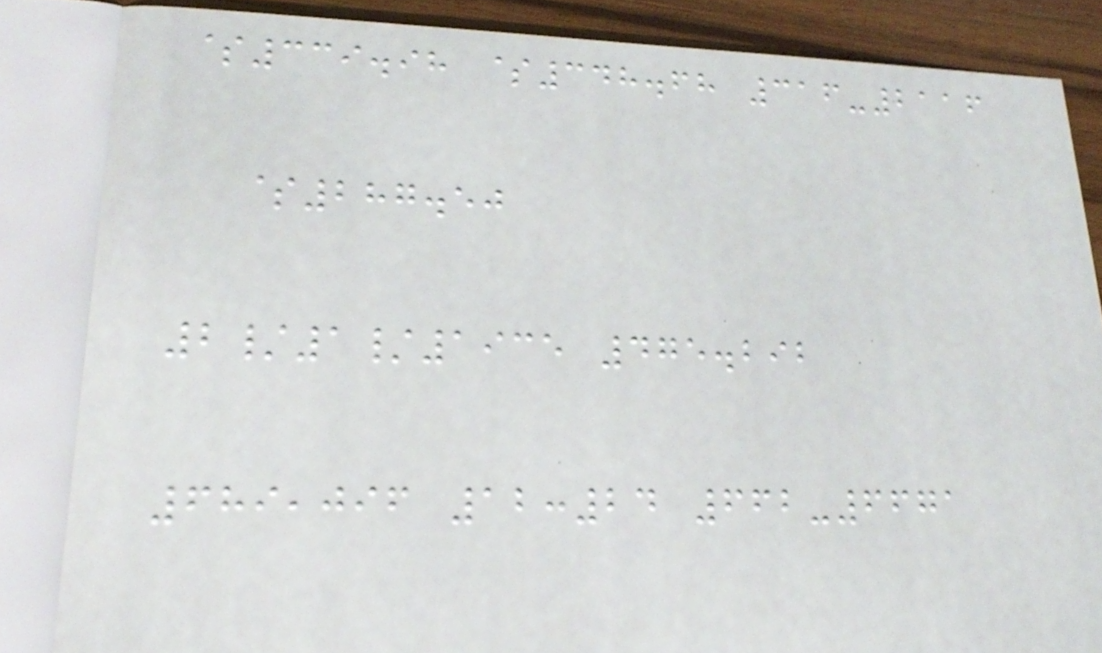$339.98 $348.68 316-2116
$287.50
2/1/1935 475.292
689,096 12:24 662-6671
